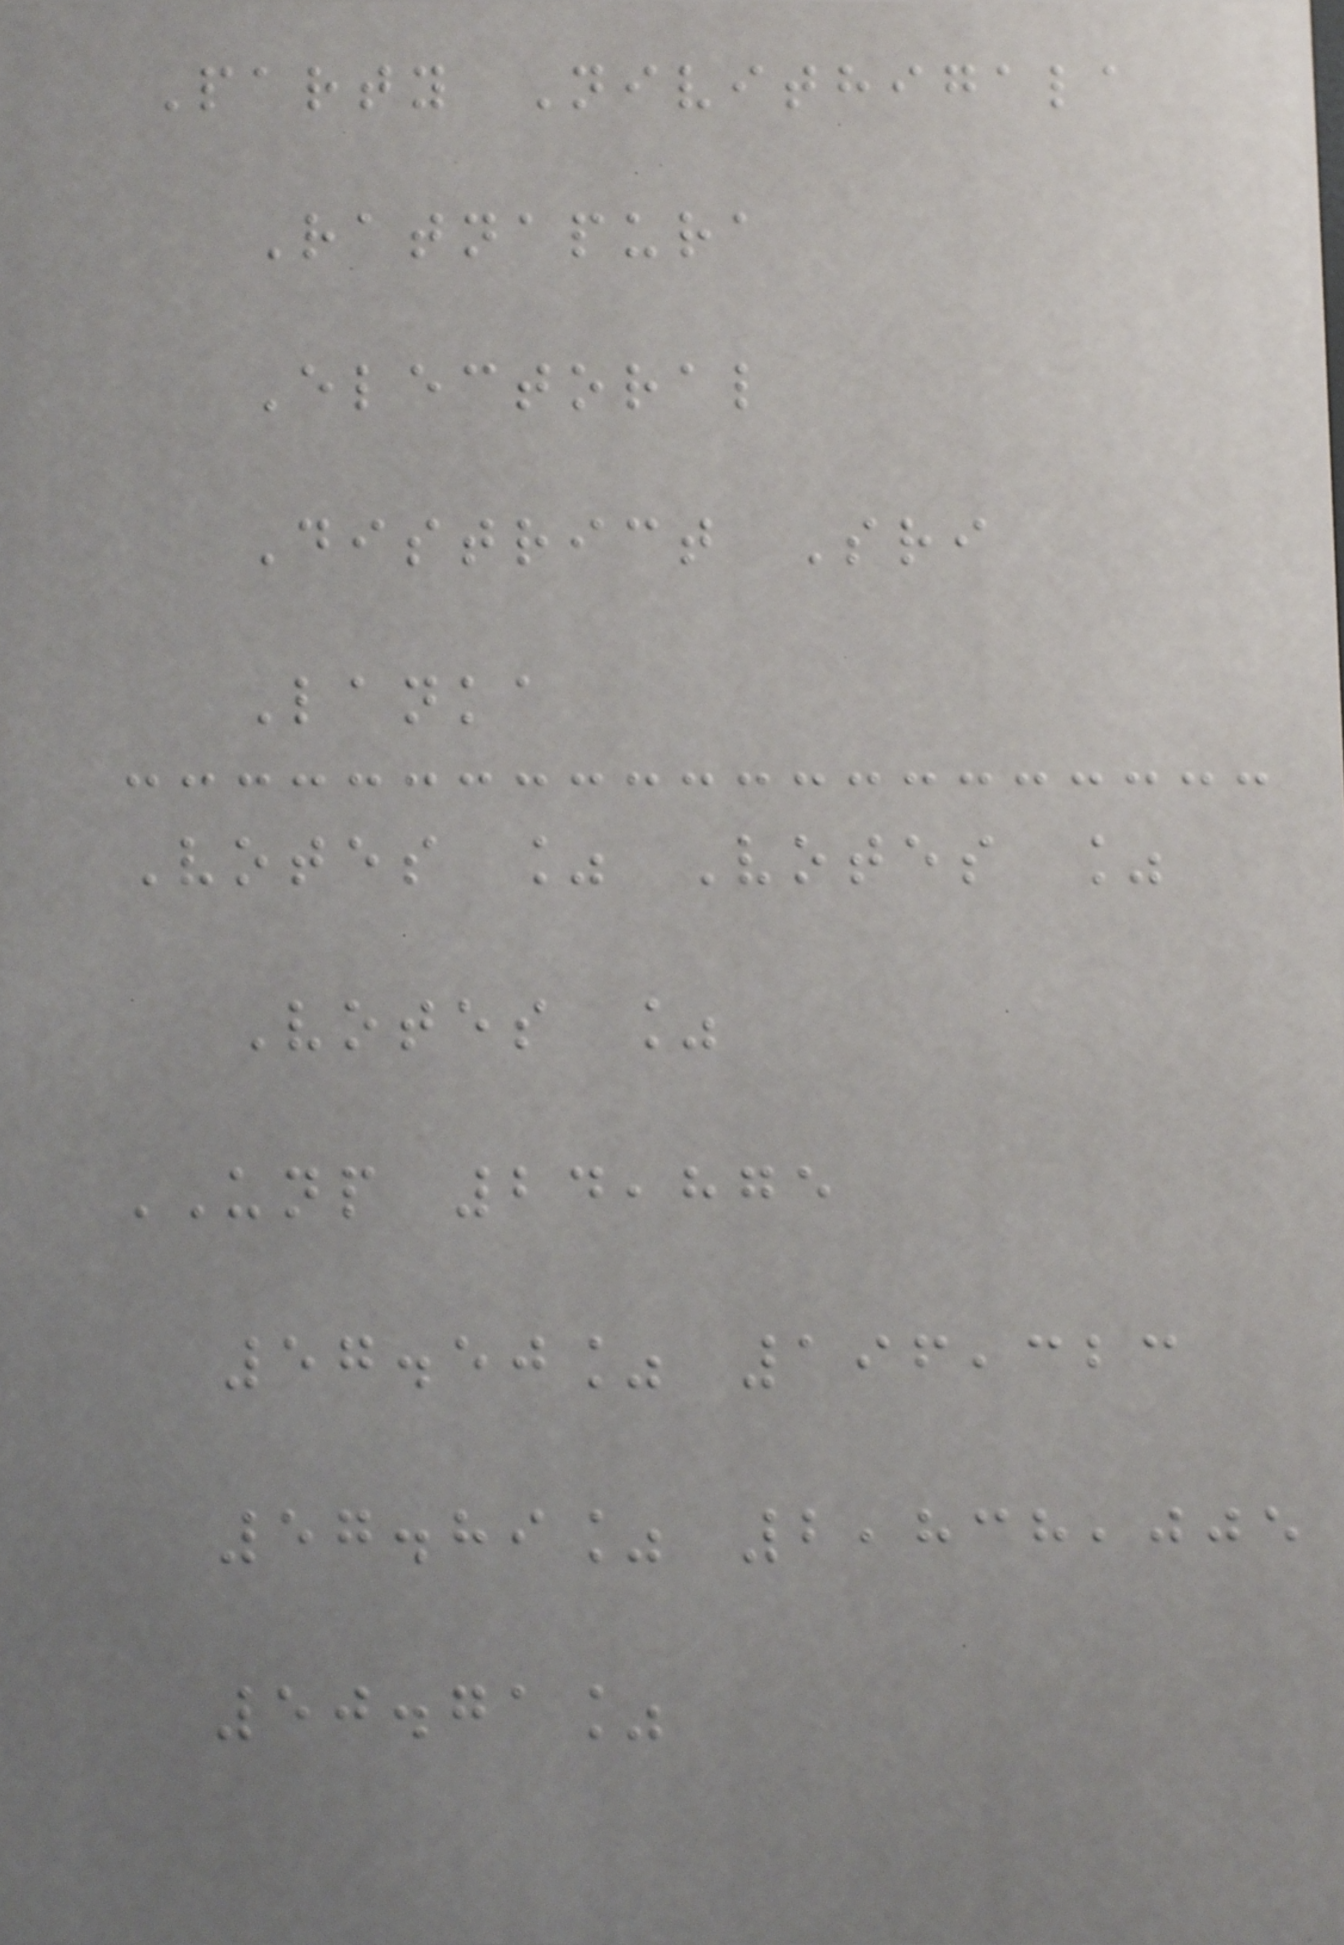Party Nivithigala
Ratnapura
Electoral
District Sri
Lanka
Votes % Votes %
Votes %
UNP 24,875
57.50% 196,323
57.89% 2,838,005
50.71%
